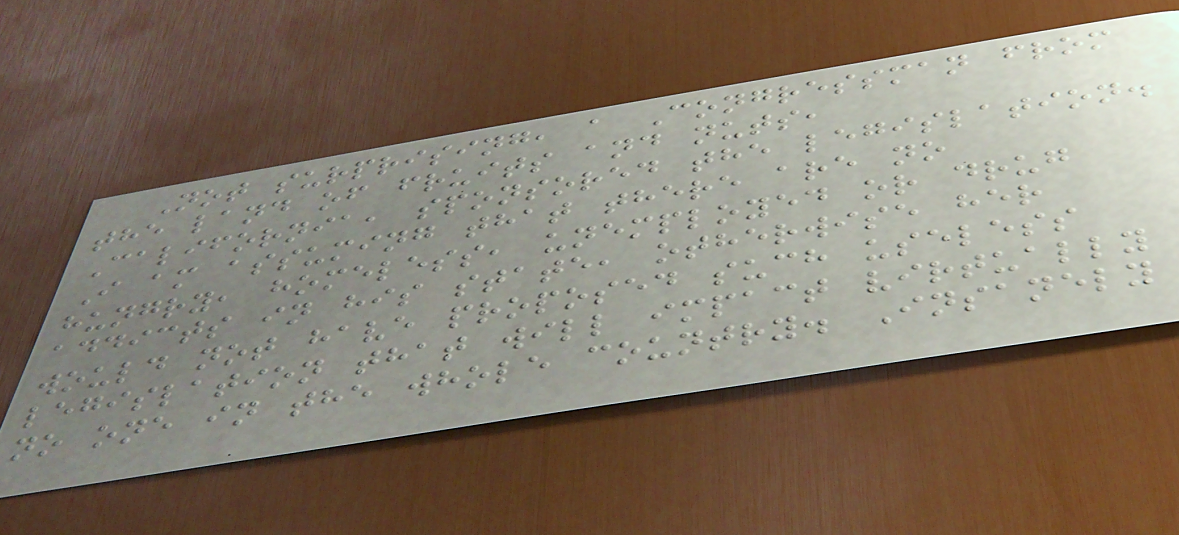Not surprising, a Congressman from
the land of fruits and nuts,
California, sponsored the legislation.
I am assuming that there are no
hungry, homeless, unemployed or drug
addicts in his state, otherwise her
would not have proposed such useless
legislation that will impact virtually
no one in the whole country. Insanely
